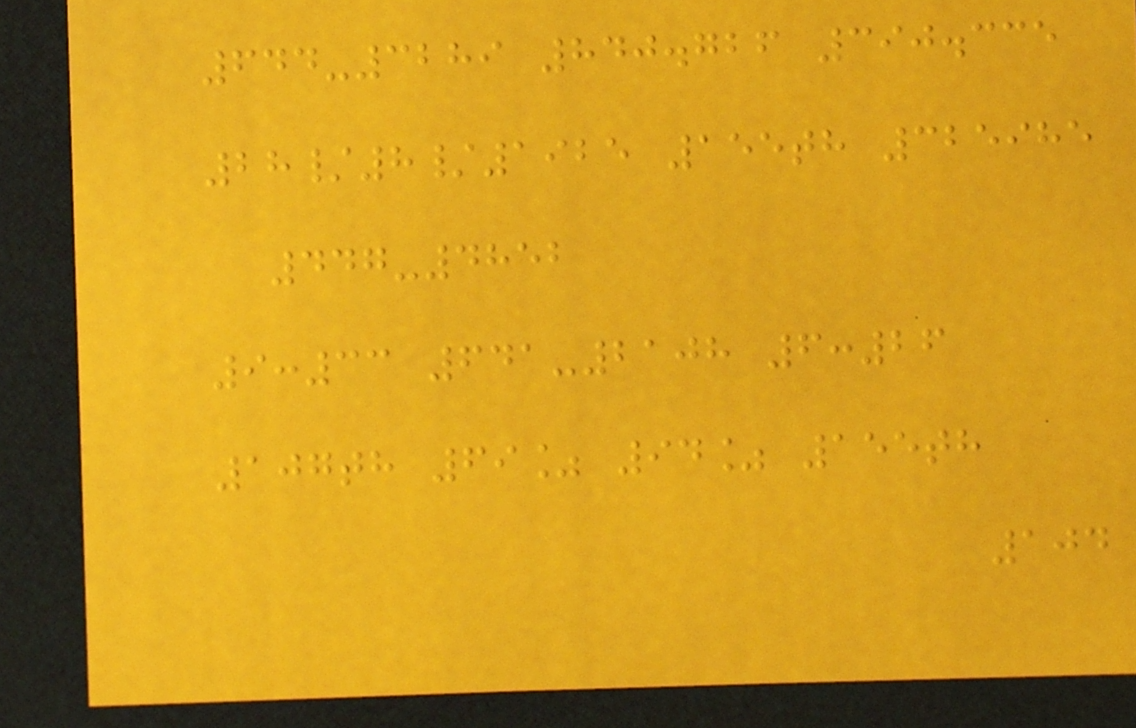644-3289 840.726 390.335
28/8/1925 155th 325985
447-4852
9:33 641-2108 6:26
107th 69% 94% 155th
104
